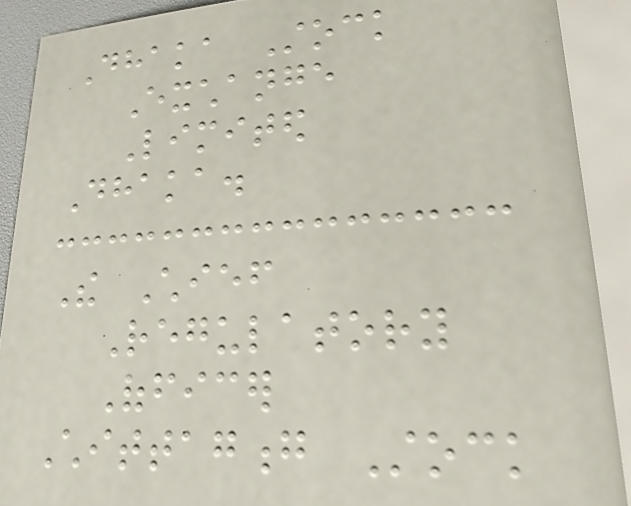Dhaka Stock
Exchange
Limited
Dhaka.
The Chief
Regulatory
Officer
Chittagong Stock
